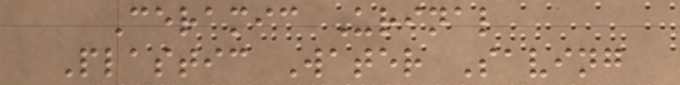Ceramic Urinal
Plastic Water Saving
